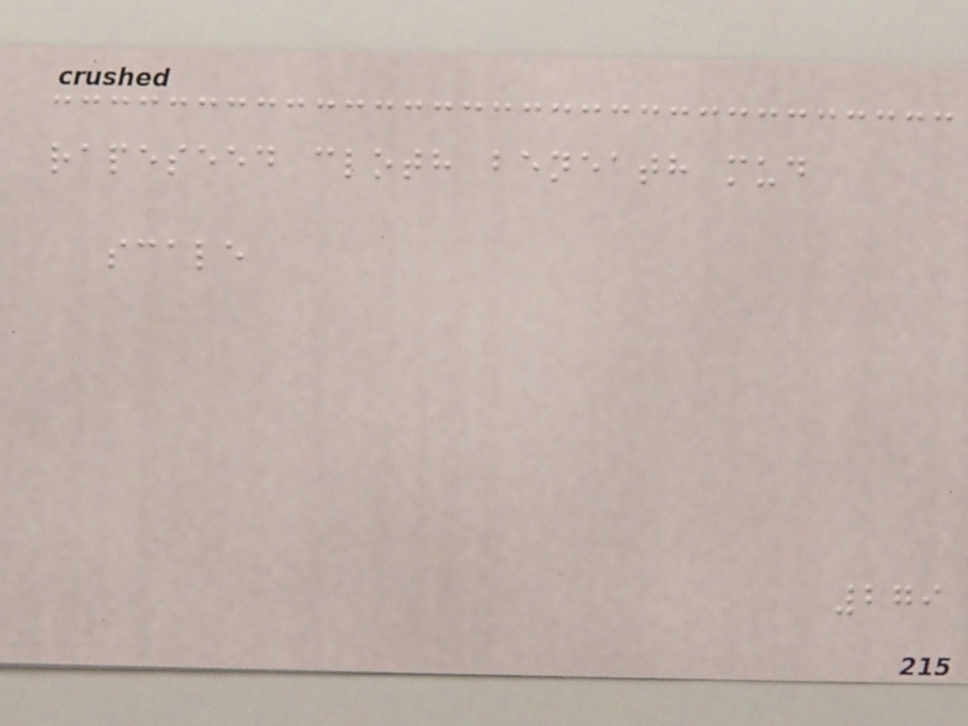rapeseed cloth beneath mud
scale
279
